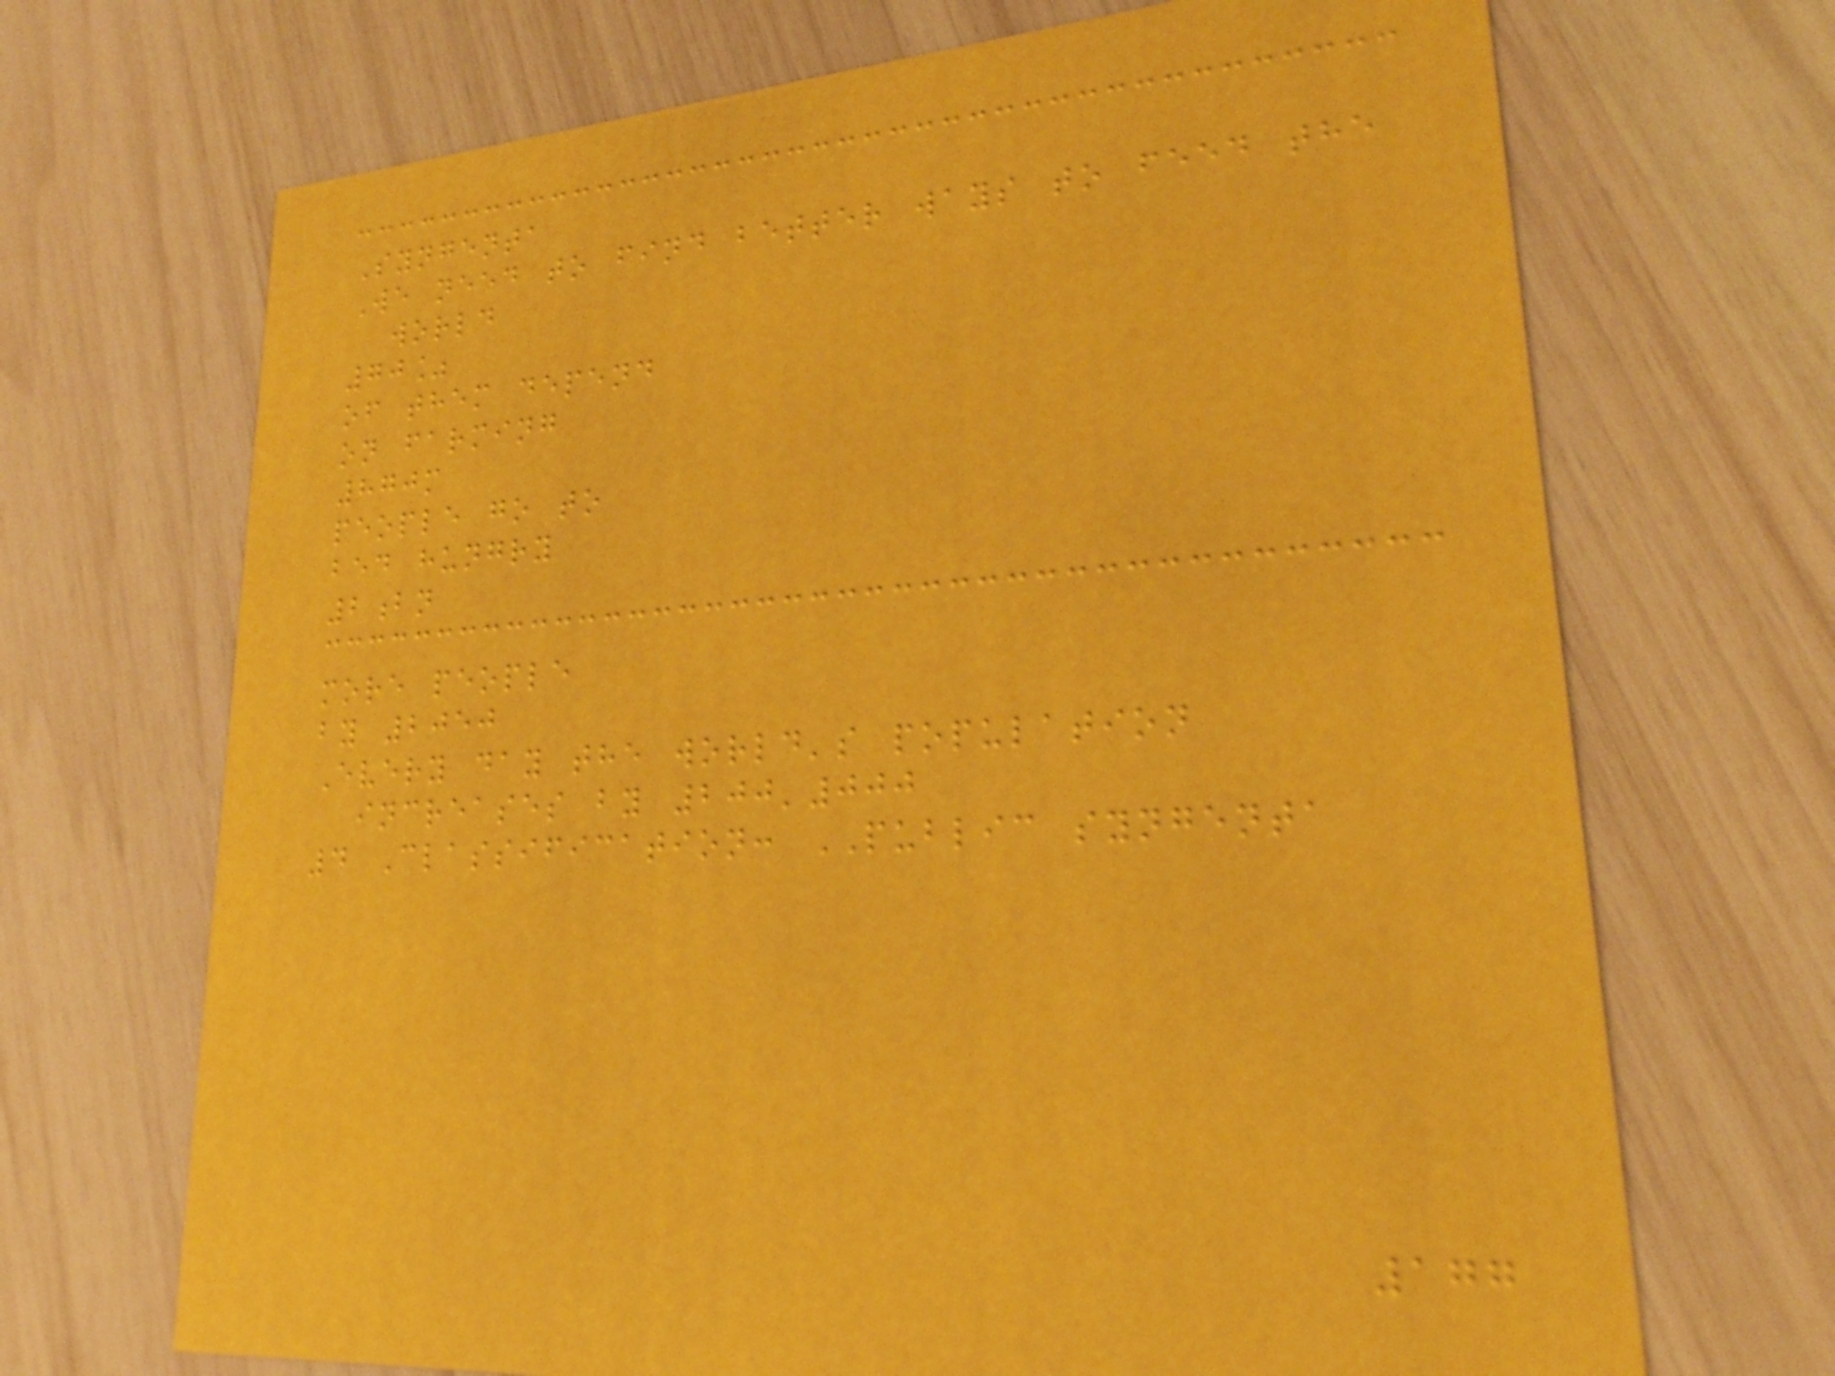Syngenta
We need to find better ways to feed the
world
70%
of them depend
on farming
870m
people go to
bed hungry
2bn
more people
by 2050
Every day the world's population
increases by 200'000
4 Classification: PUBLIC syngenta
177
